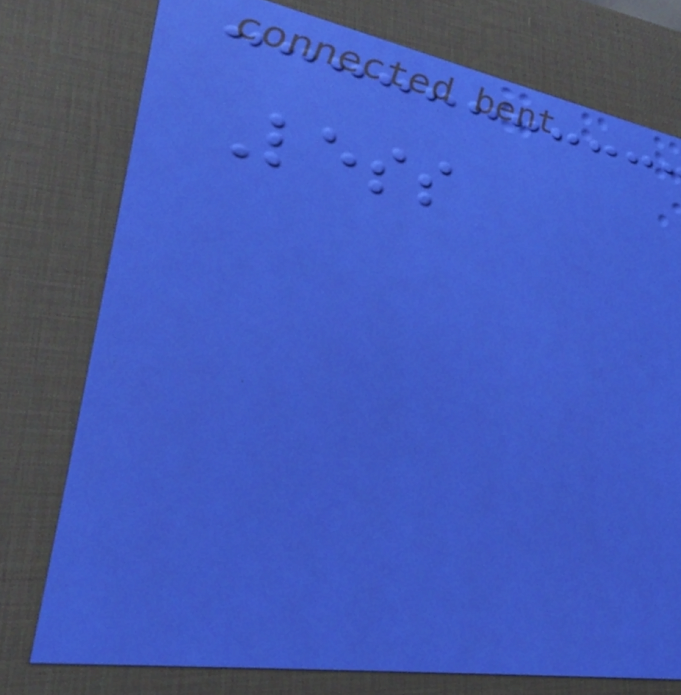Less
